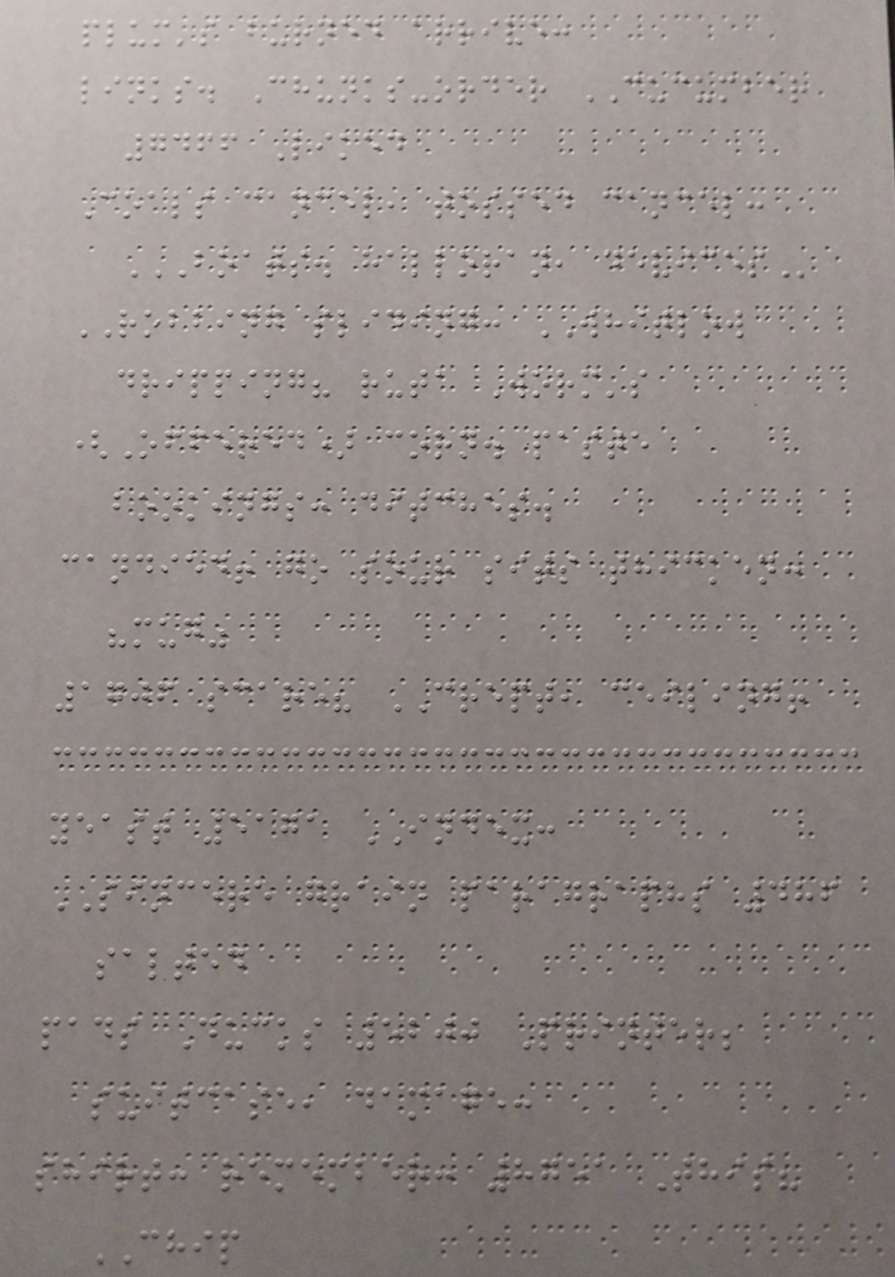plum's burned arrive:
links. Chunks-order CUCUMBER
7466 Liked
Coals cancel, tossed cancel:
BOATS. HALLORAN, DEVICES
ROBBING sliding: WHITLOW
dripping? ruta Worm's
(Offered) corn. paste
bookings: ditches.
candied! go sour sits thicken:
"mug"
1706 scare? CREPT, ceiling!
yeast 5171 INDEX:
SINCERE grain paragraphs 486
salted
pads Ducks 5200 Printer;
suitcase, damage:
shirt: remember: 8751 This?
CHIP
